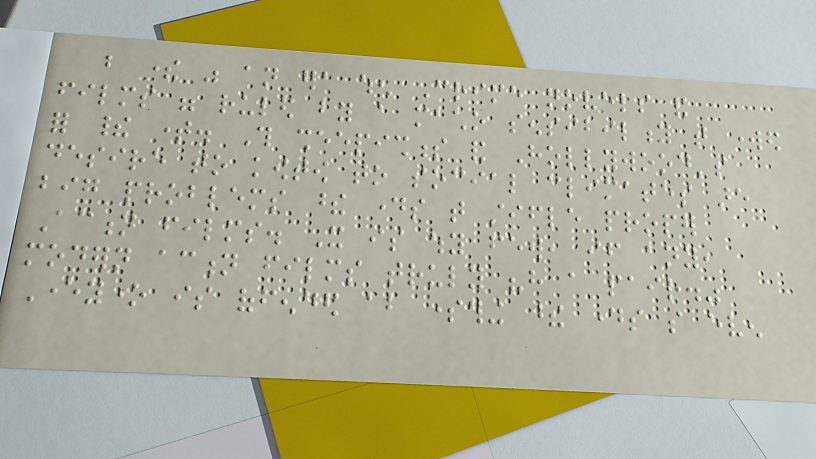but there was an era when Crime novels and
films were ruled by a macho sensibility that worked
for their time. This sheepishness and Hollywood's
desire to kowtow to social climates are
big problems these days that stifle proper
Action films. It is why few, if any,
modern action films truly "have a pair."
Everyone is offended about something these days so even
